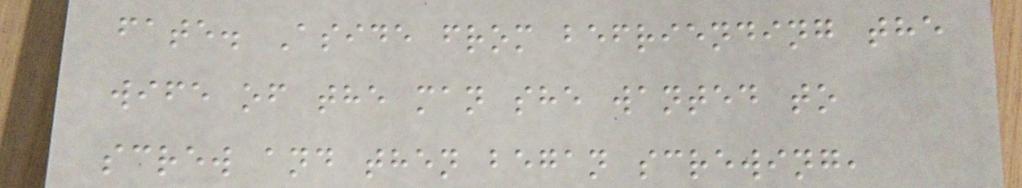fate. Aside from befriending the
wife of the man she wanted to
screw and then began screwing,
